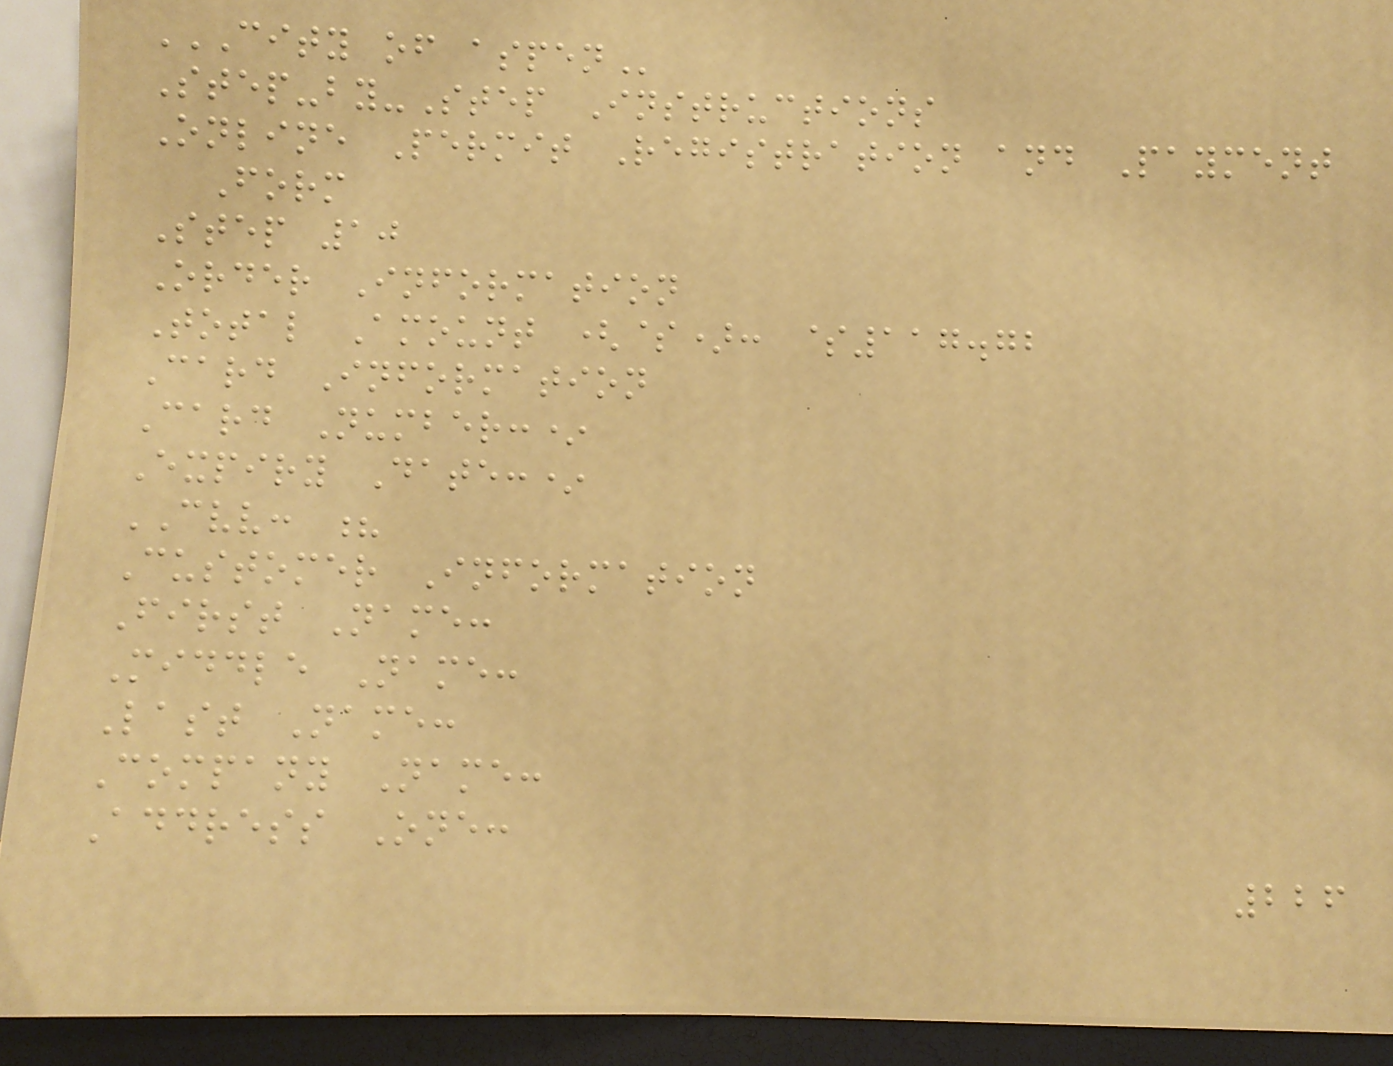CITY OF ASPEN
Step-by-Step Instructions
Online Permit Registration and Payment
Form
Step 10
Order Information
Total Amount ($): $117.72
Card Information
Card Number:*
Expiry Date:*
CVV: ?
Customer Information
First Name:
Middle Name:
Last Name:
Company Name:
Address One:
226
